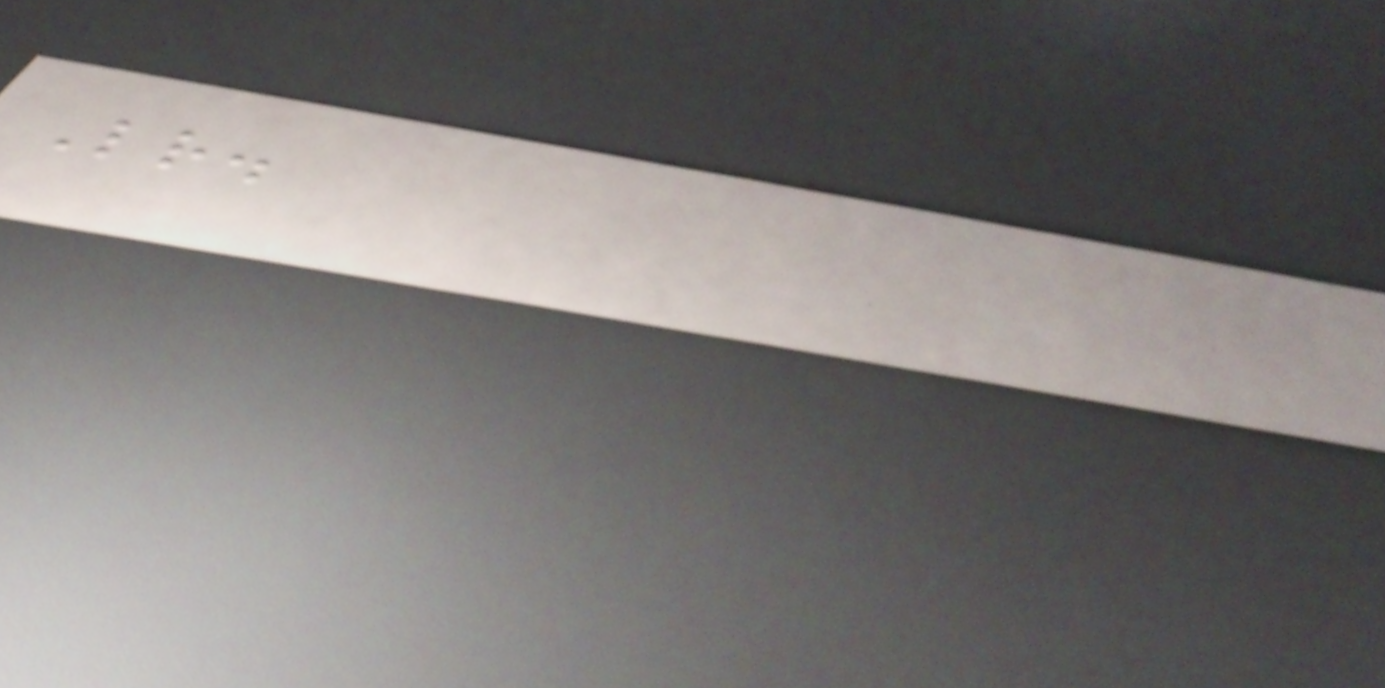Letter.
